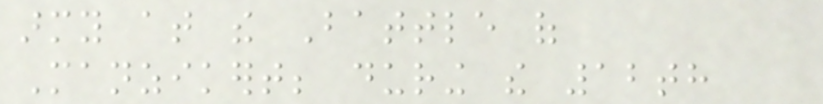army at the Battle of
Manzikert; during the 12th
